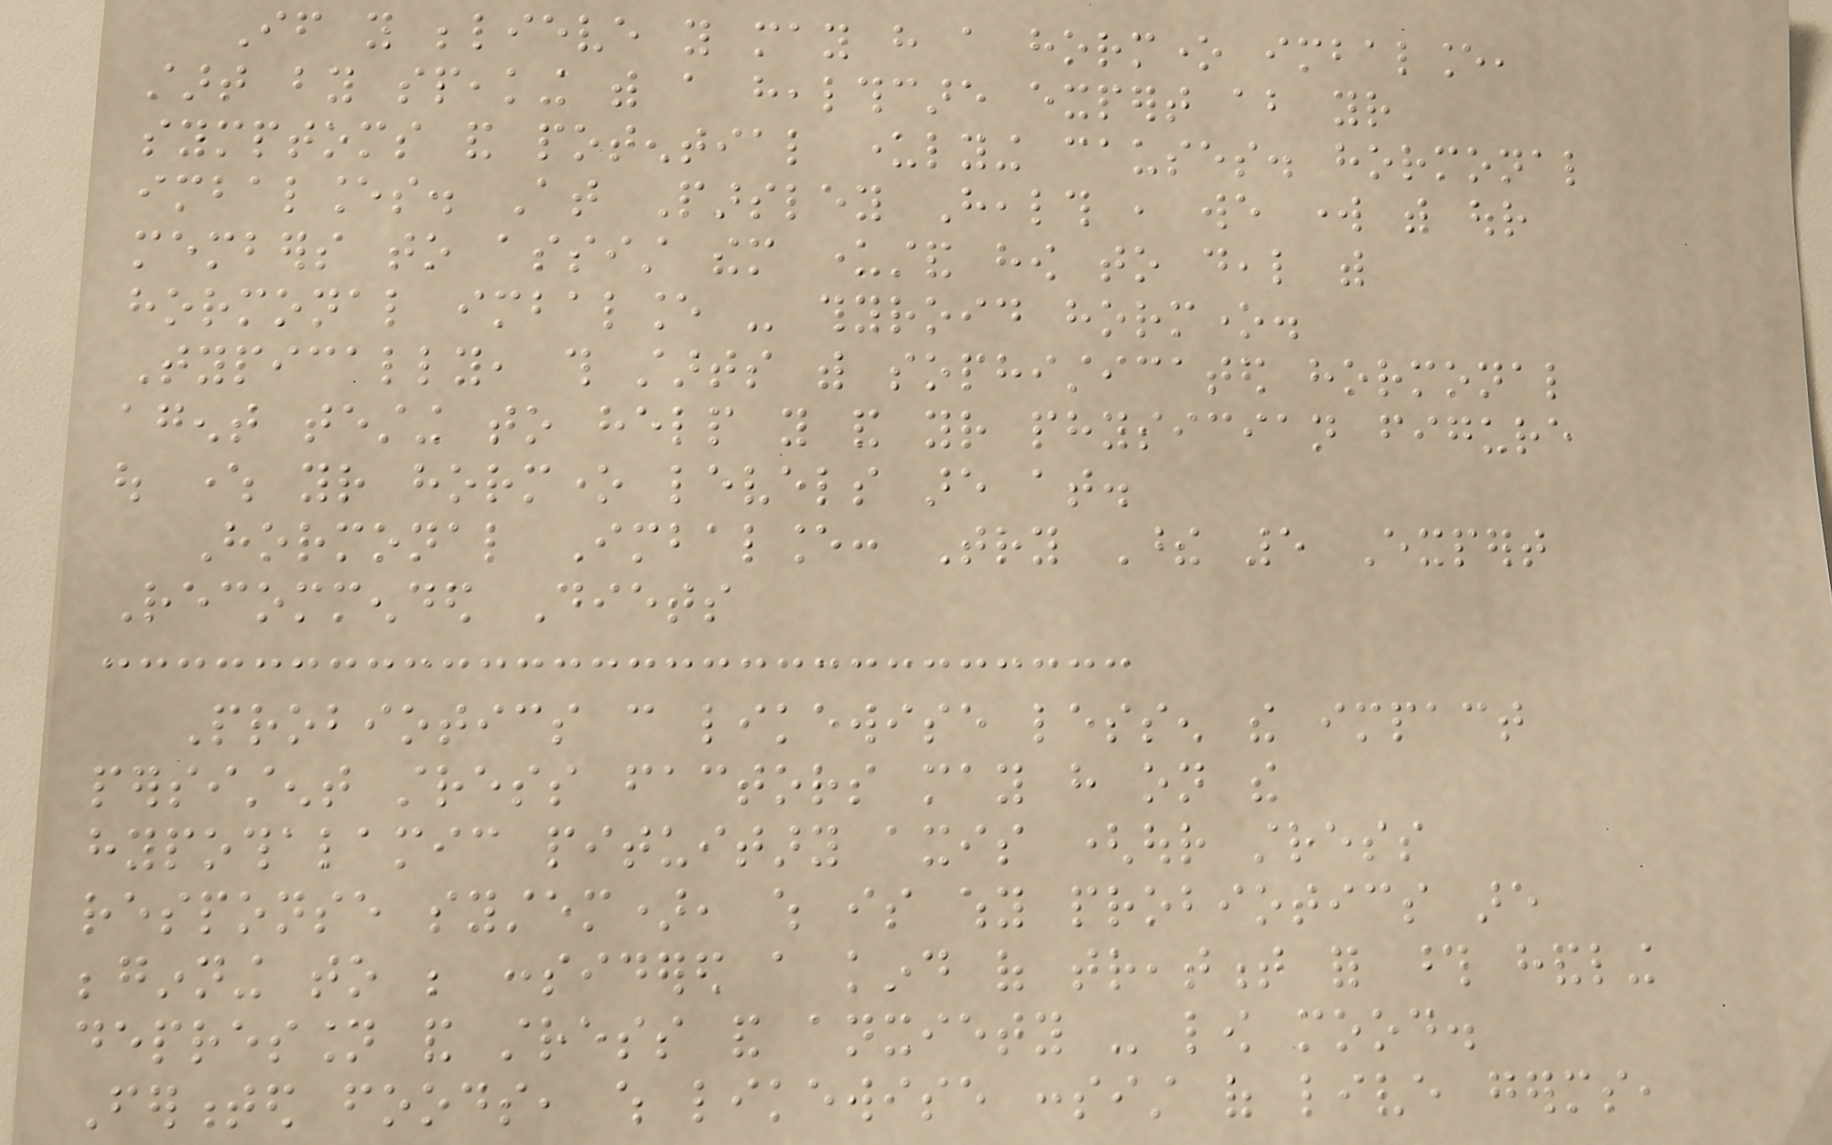If you believe you may have a hormone imbalance,
start by speaking with a healthcare expert about your
symptoms and potential underlying causes. hormonal
imbalances. At Parsley Health , we work with our
members to assist them understand how to deal with
hormonal imbalance - thyroid hormone.
Typically, this starts with sophisticated hormonal
agent testing to help you and your physician figure
out where your hormone levels are at.
Hormonal Imbalance: Try These 5 Expert
Recommended Diets
Probiotics can likewise lessen the impact
persistent stress factors may have on the
hypothalamic pituitary axis (our stress
response system), which is why probiotics are
beginning to be considered a kind of treatment for those handling
depression and stress and anxiety - low mood.
Fermented foods, which likewise consist of live germs,
